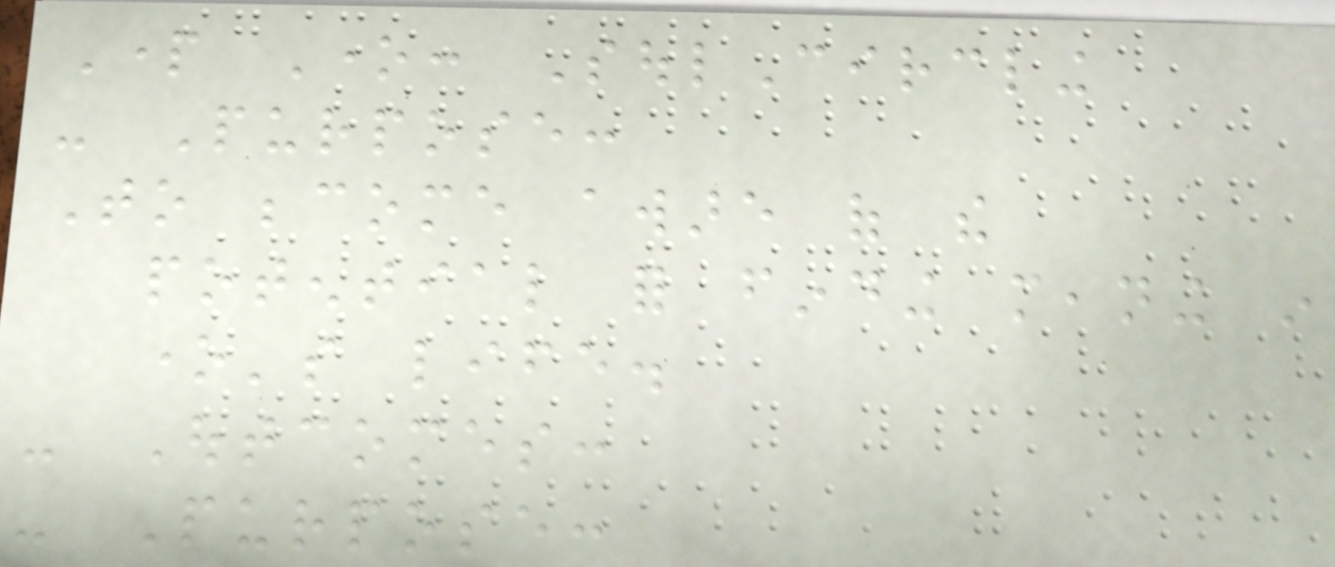Part One: SoulCircling
- Purpose:
To become aware of the
potential for finding meaning in
one's life.
- Outcomes:
- Purpose:
